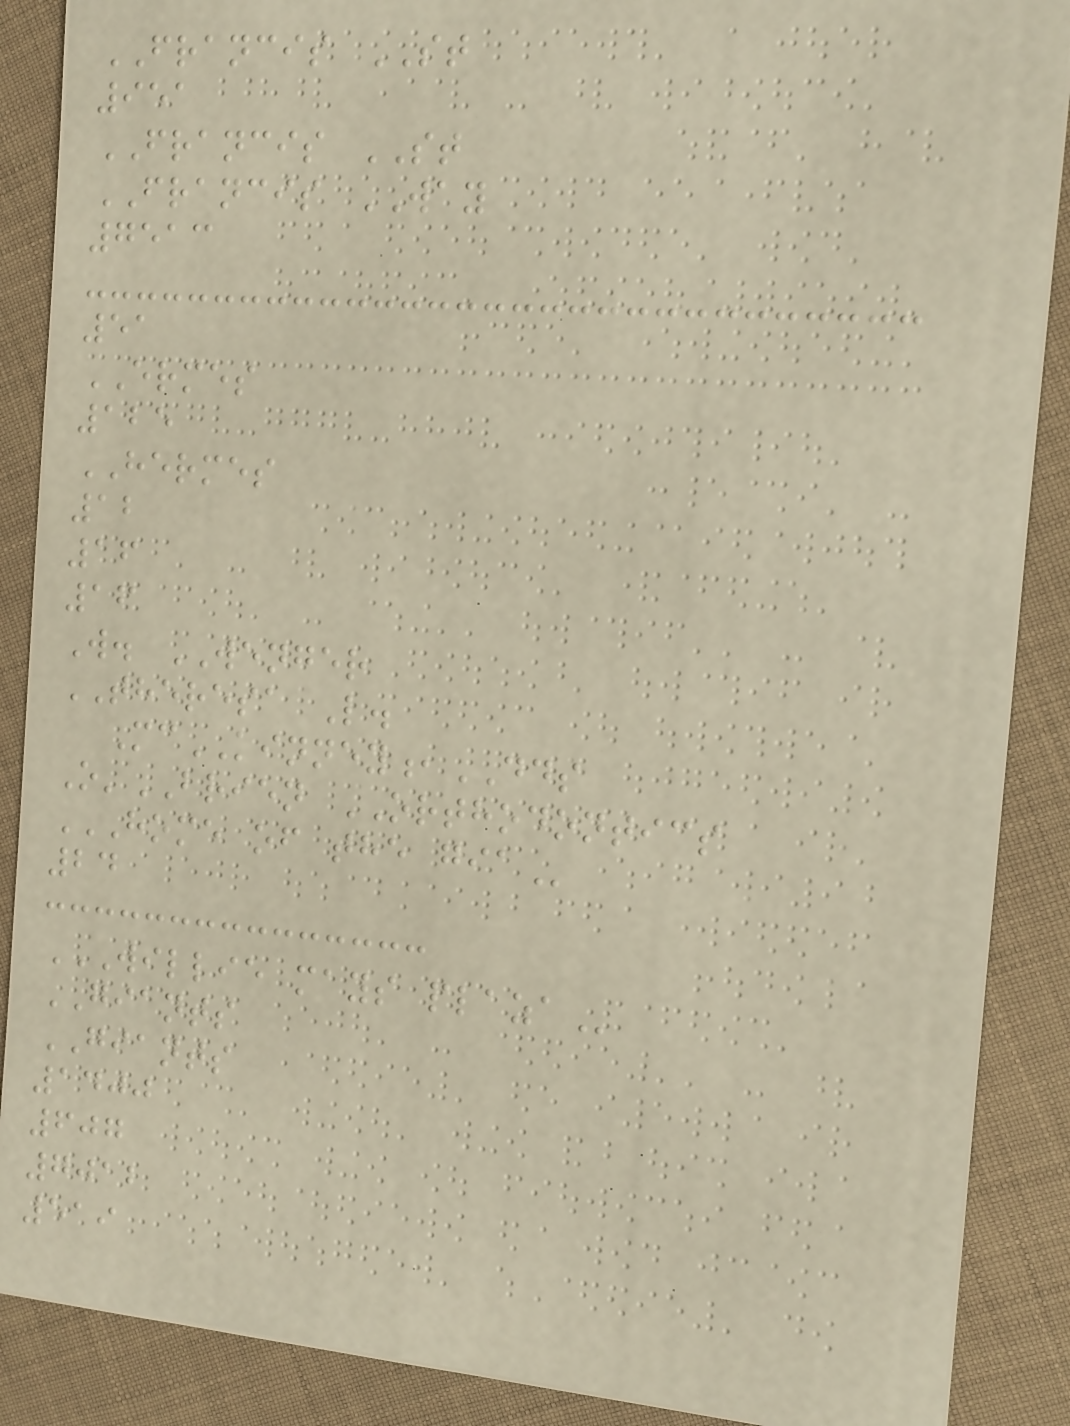FRANCIS ST
951
FRANCIS ST
FRANCIS WAY
7513
51
ERMES
125
HERMES
12
16
16
W. WENGER
THERESA L.
McKINNEY,DDS
O'BRIEN ORTHODONTICS
HOME OF THE GIA
24
WILLIE MAYS PLAZA
GIANTS
GIANTS
1400
607
7012
519
